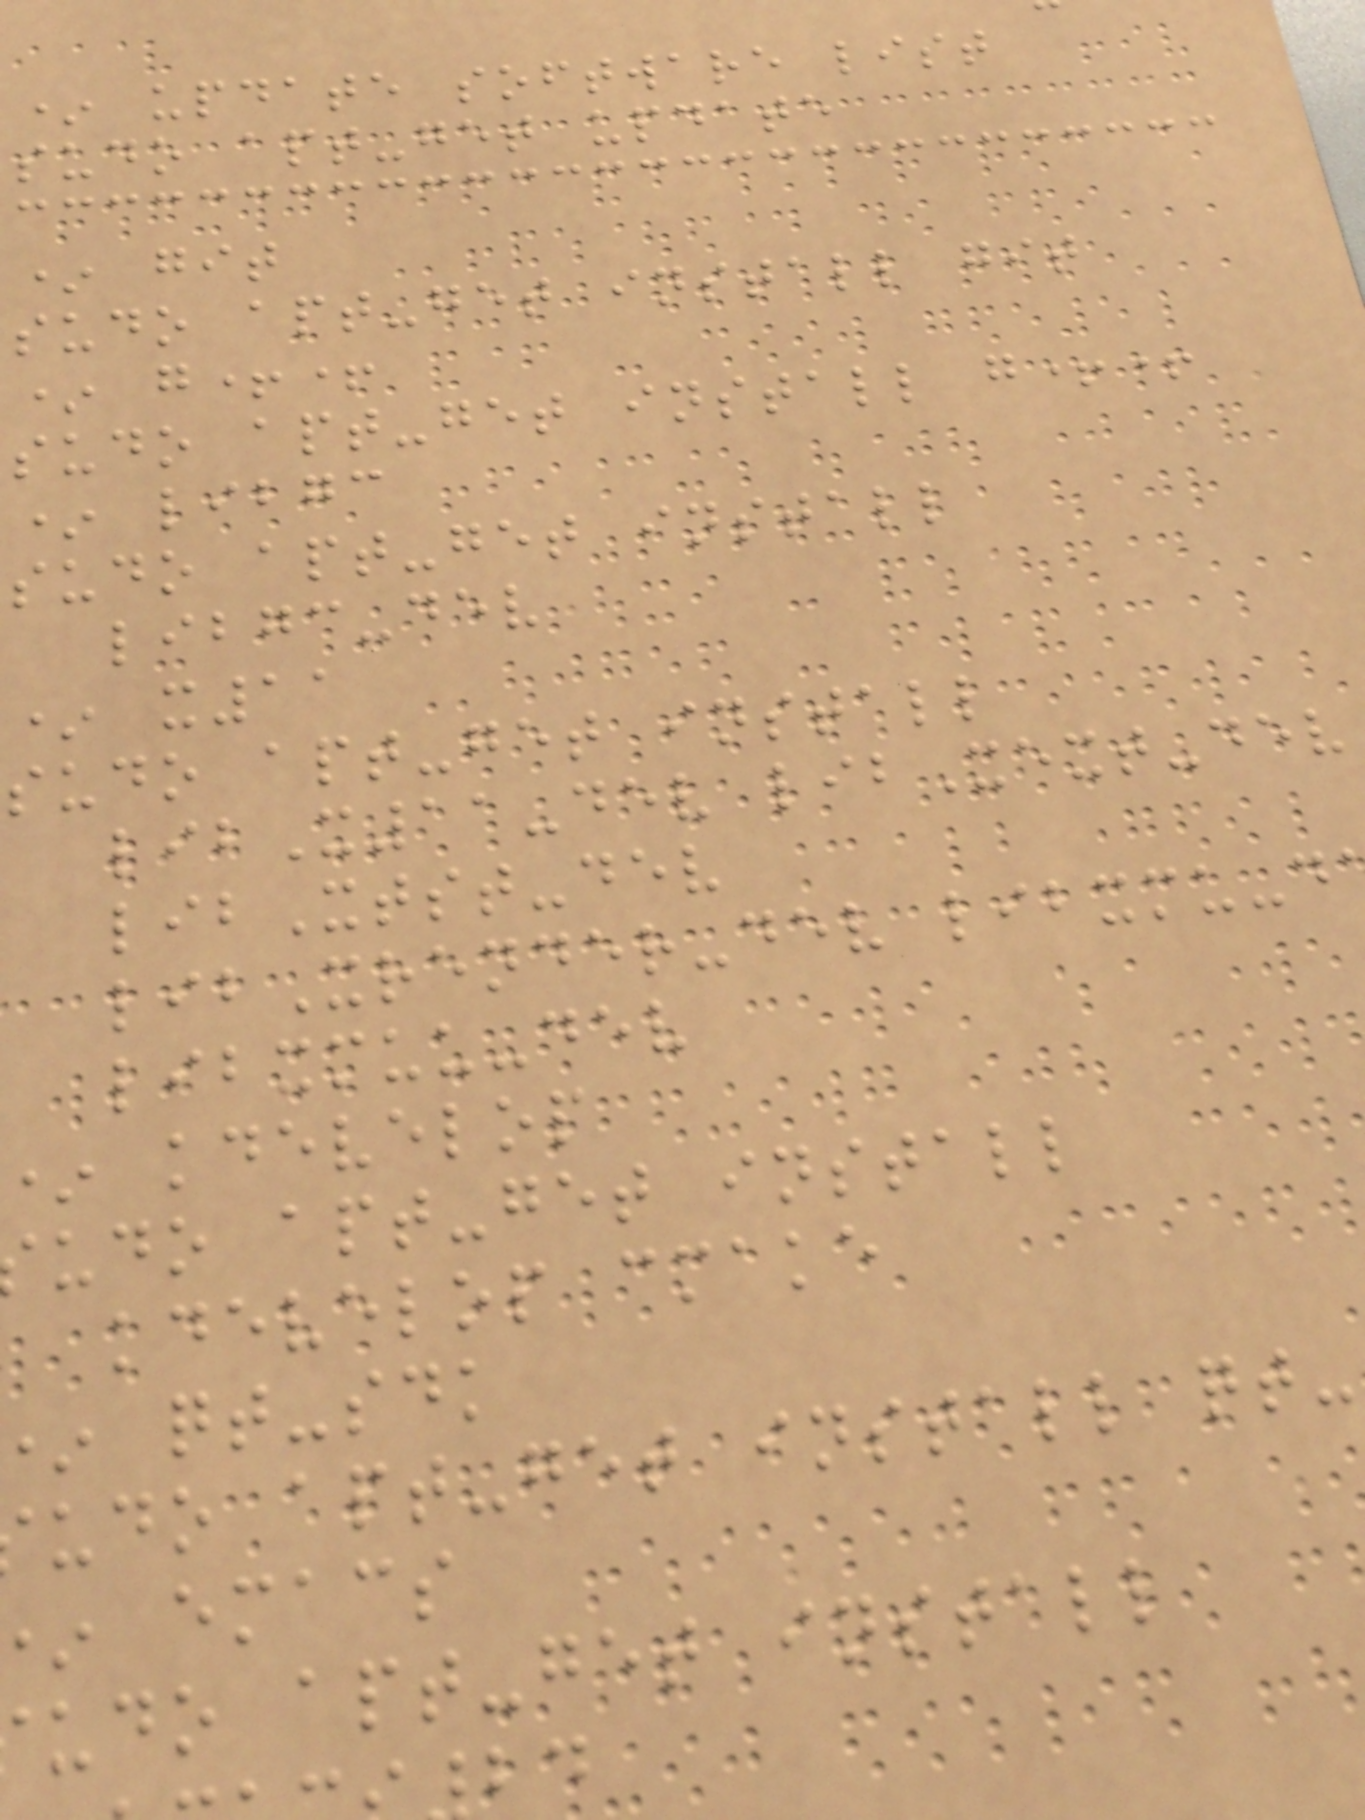* update software list
sudo apt-get update
* git
sudo apt-get install git
* g++
sudo apt-get install g++
* libgc
sudo apt-get install
libgc-dev
* x11
sudo apt-get install
libX11-dev libXext-dev
libXtst-dev
libXrender-dev libxmu-d
libxmuu-dev
kdevelop
udo apt-get install
kdevelop cmake
qt-sdk
udo apt-get install qt-
emacs
udo apt-get install
